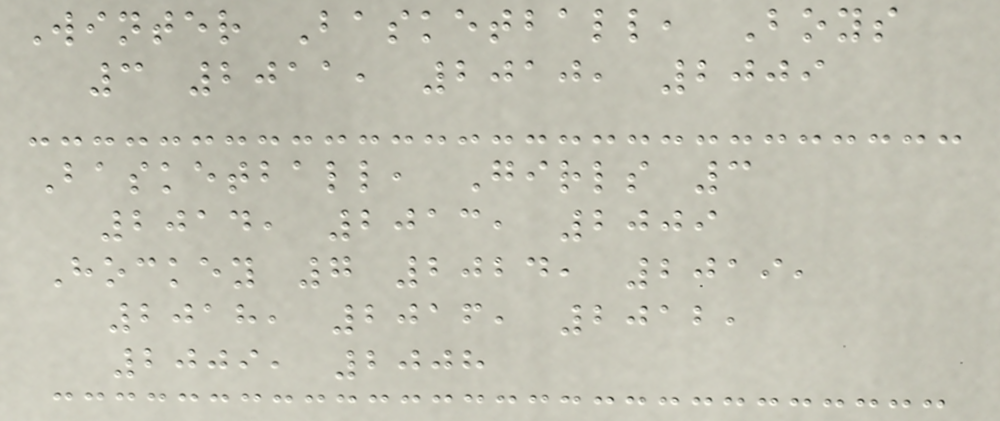Winter Basketball, Boys
3 2011, 2010, 2009
Basketball, Girls 3
2014, 2013, 2009
Hockey 7 2024, 2019,
2018, 2016, 2012,
2009, 2008
